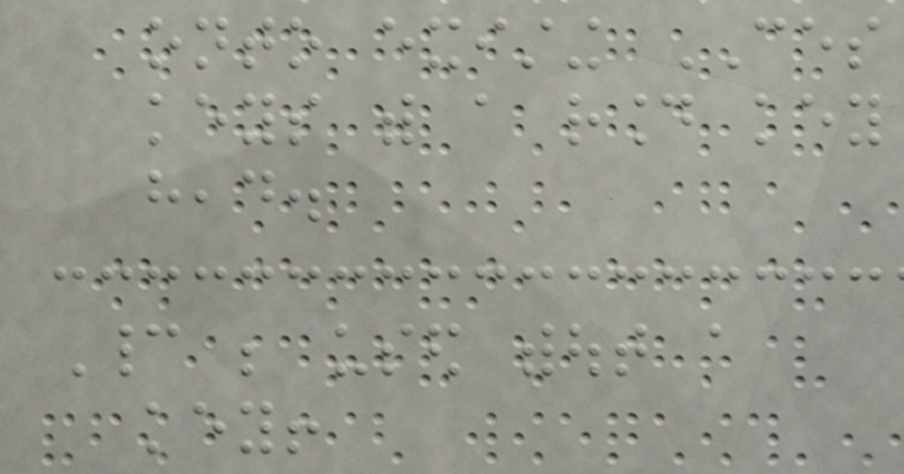onto existing CES
keys with a round key
head.
Cannot be used without a
key!
